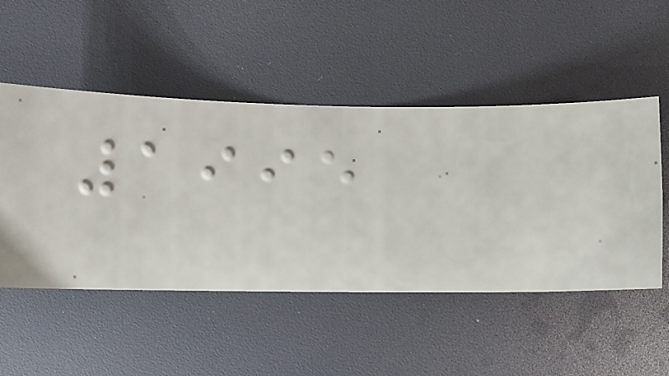1995
